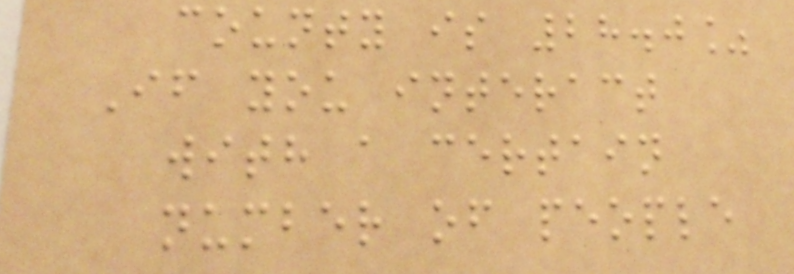county is 28.0%
If you interact
with a certain
number of people
